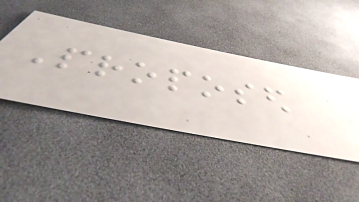Proposed
